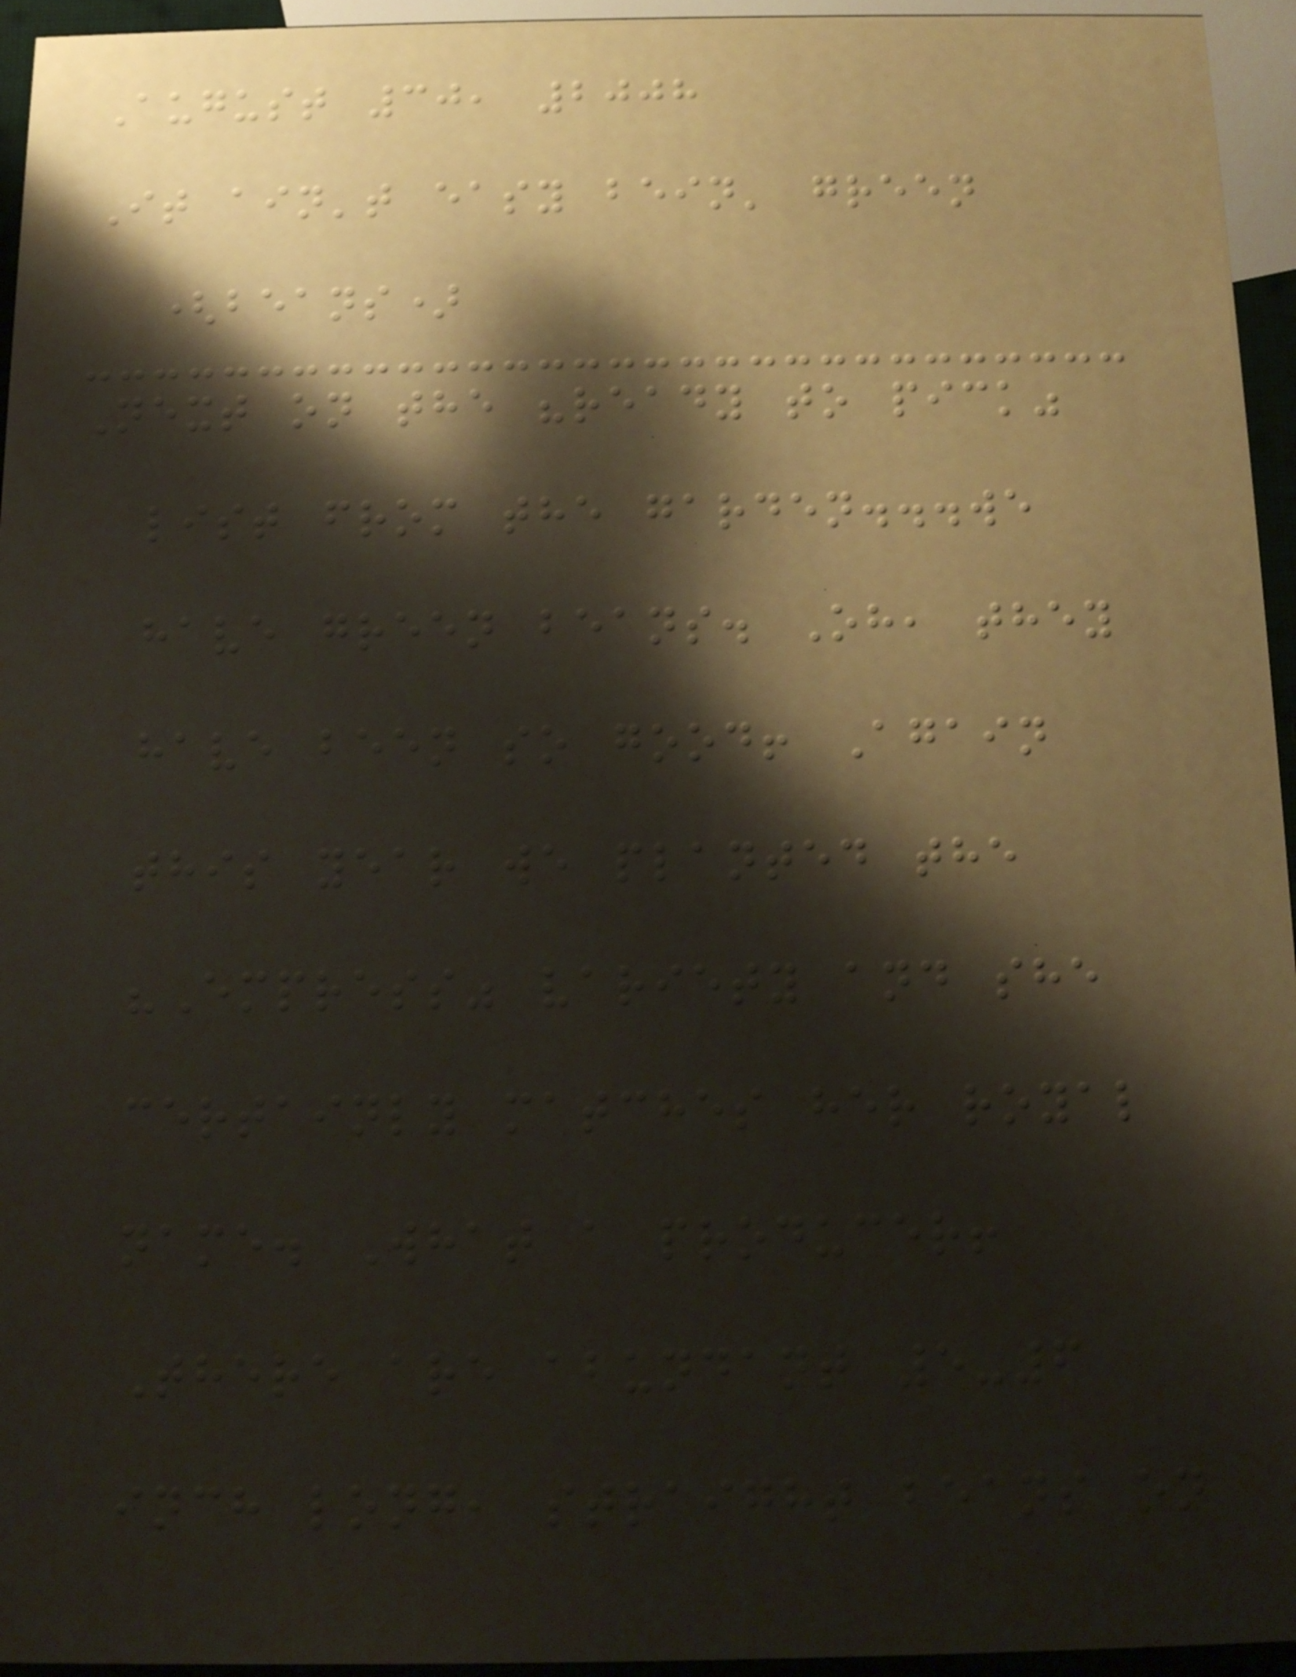August 30, 2008
It ain't easy bein' green
(beans)
Next on the "ready to pick"
list from the garden...we
have green beans. Oh, they
have been so good! Again
this year we planted the
"Empress" variety and she
certainly matches her royal
name. What a producer!
There are abundant 5-6
inch long, straight beans on
